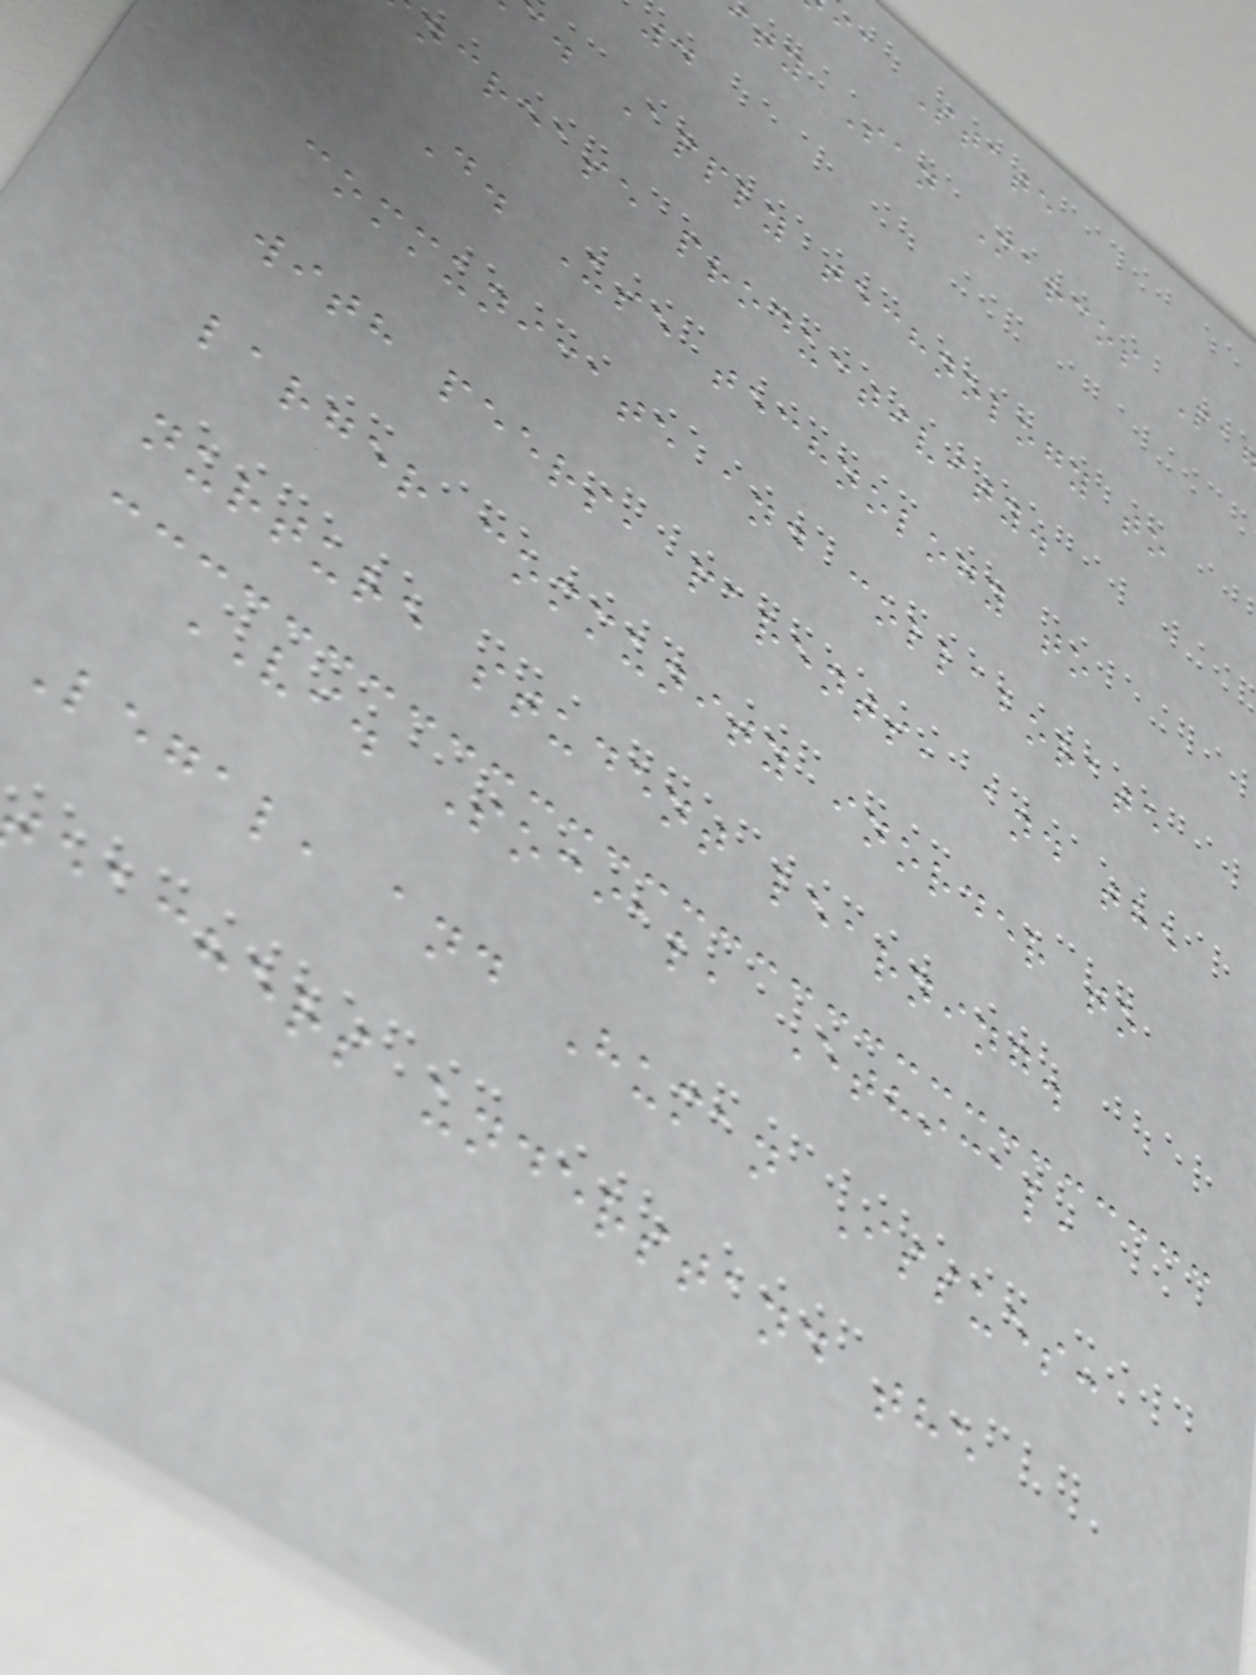ia State
ty San Marcos Pa
. Apply technology to
ncrease productivity.
D. Use technology to
communicate and collaborate
with peers, parents, and the
larger community inorder to
nurture student learning.
VI. Social, Ethical,
Legal, and Human Issues:
eachers understand the
